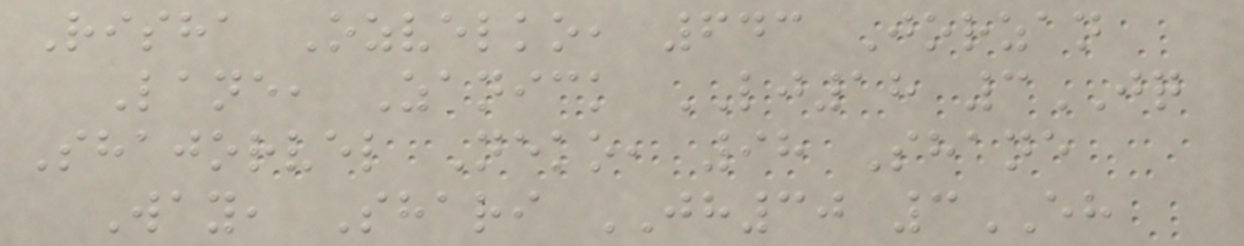Risha Ozvelko, 643 Jorzan
Lane, Zanick LJ18 3JQ
Shajorvel Neko, 98 Shane
Way, Shari JH30 3EH
